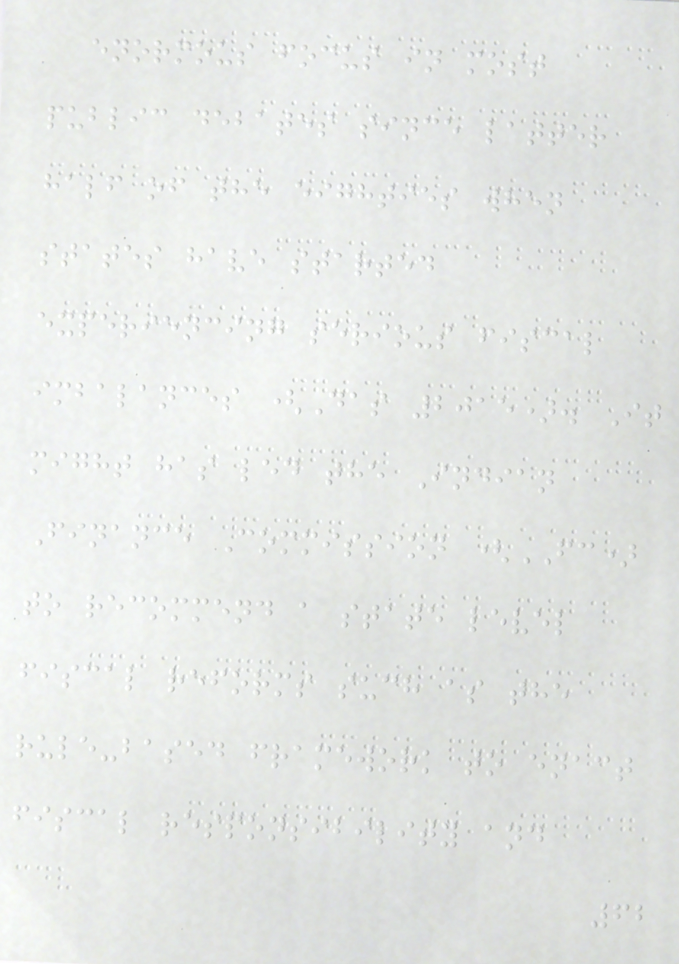enormous focus in most
public debates since latter
half of the eighties when
states have started
experiencing serious fiscal
imbalances (Das 2015). It
might has led the Indian
Finance Commission (FC)
to recommend a state level
fiscal reforms such as the
rule-based framework to enact
fiscal responsibility and
62
